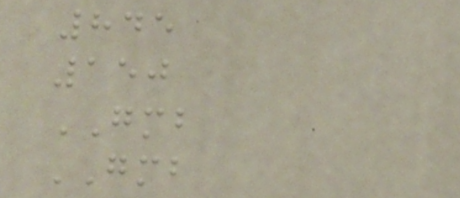845
150
GMB
GMB
